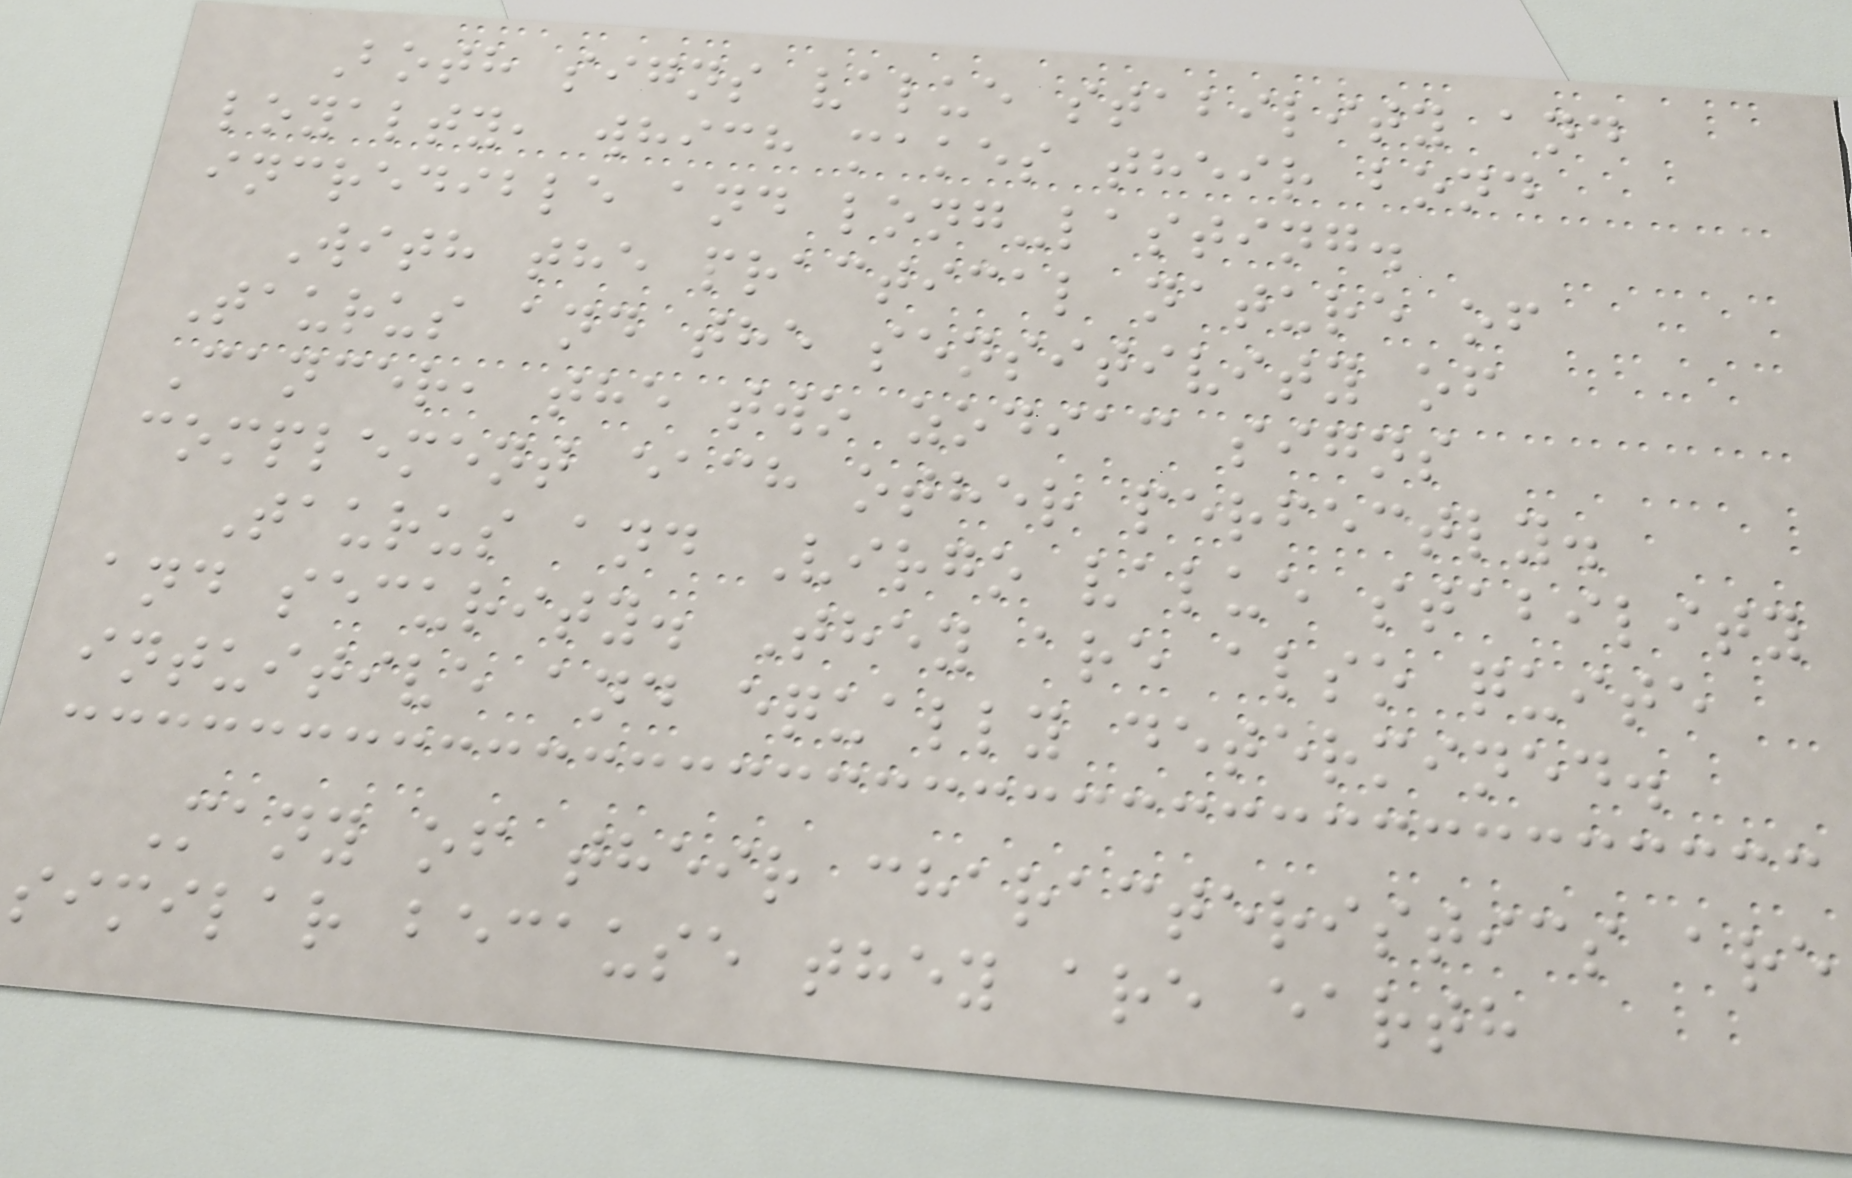Both signs value stability and
loyalty, which makes their bond
incredible and long-lasting.
With the practical nature of
Taurus and the sensitivity of
Cancer, the two zodiac signs
complement each other perfectly.
Taurus and Virgo value stability
and security. They are also quite
intuitive and equally determined.
Many of their characteristics are
similar because they are earth
